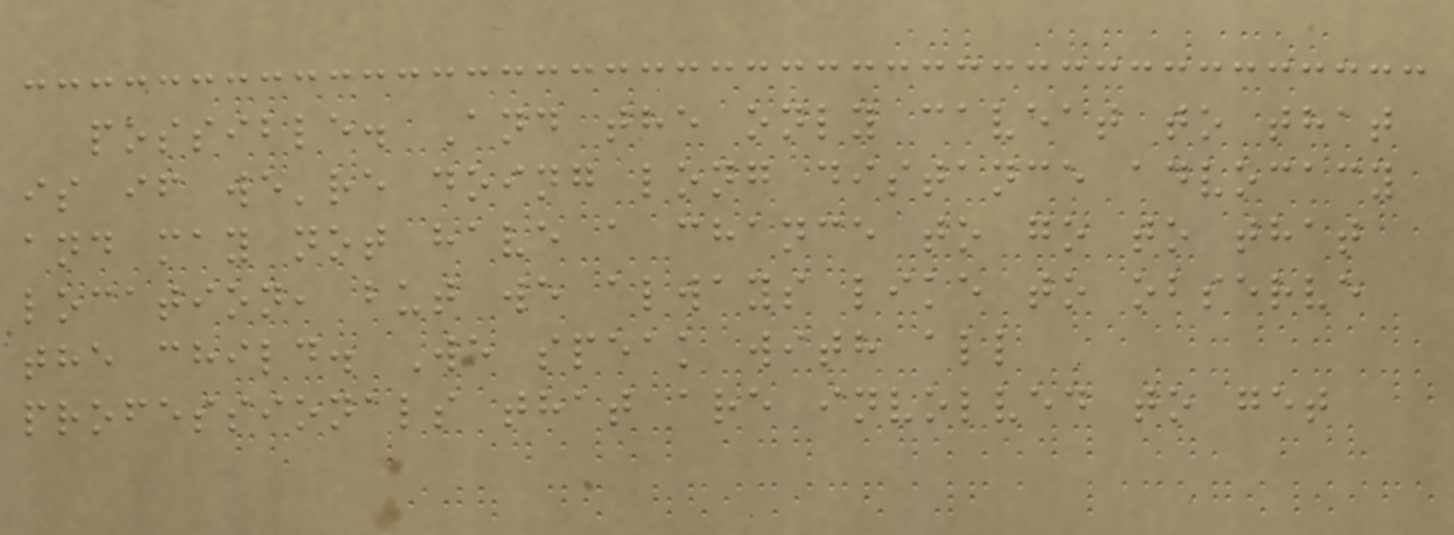possible. And the only caveat to that
is if we're doing long distance advocacy
and may not have a chance to go to that
location, but we always like to observe
the child. We speak with all
professionals that are involved to get
